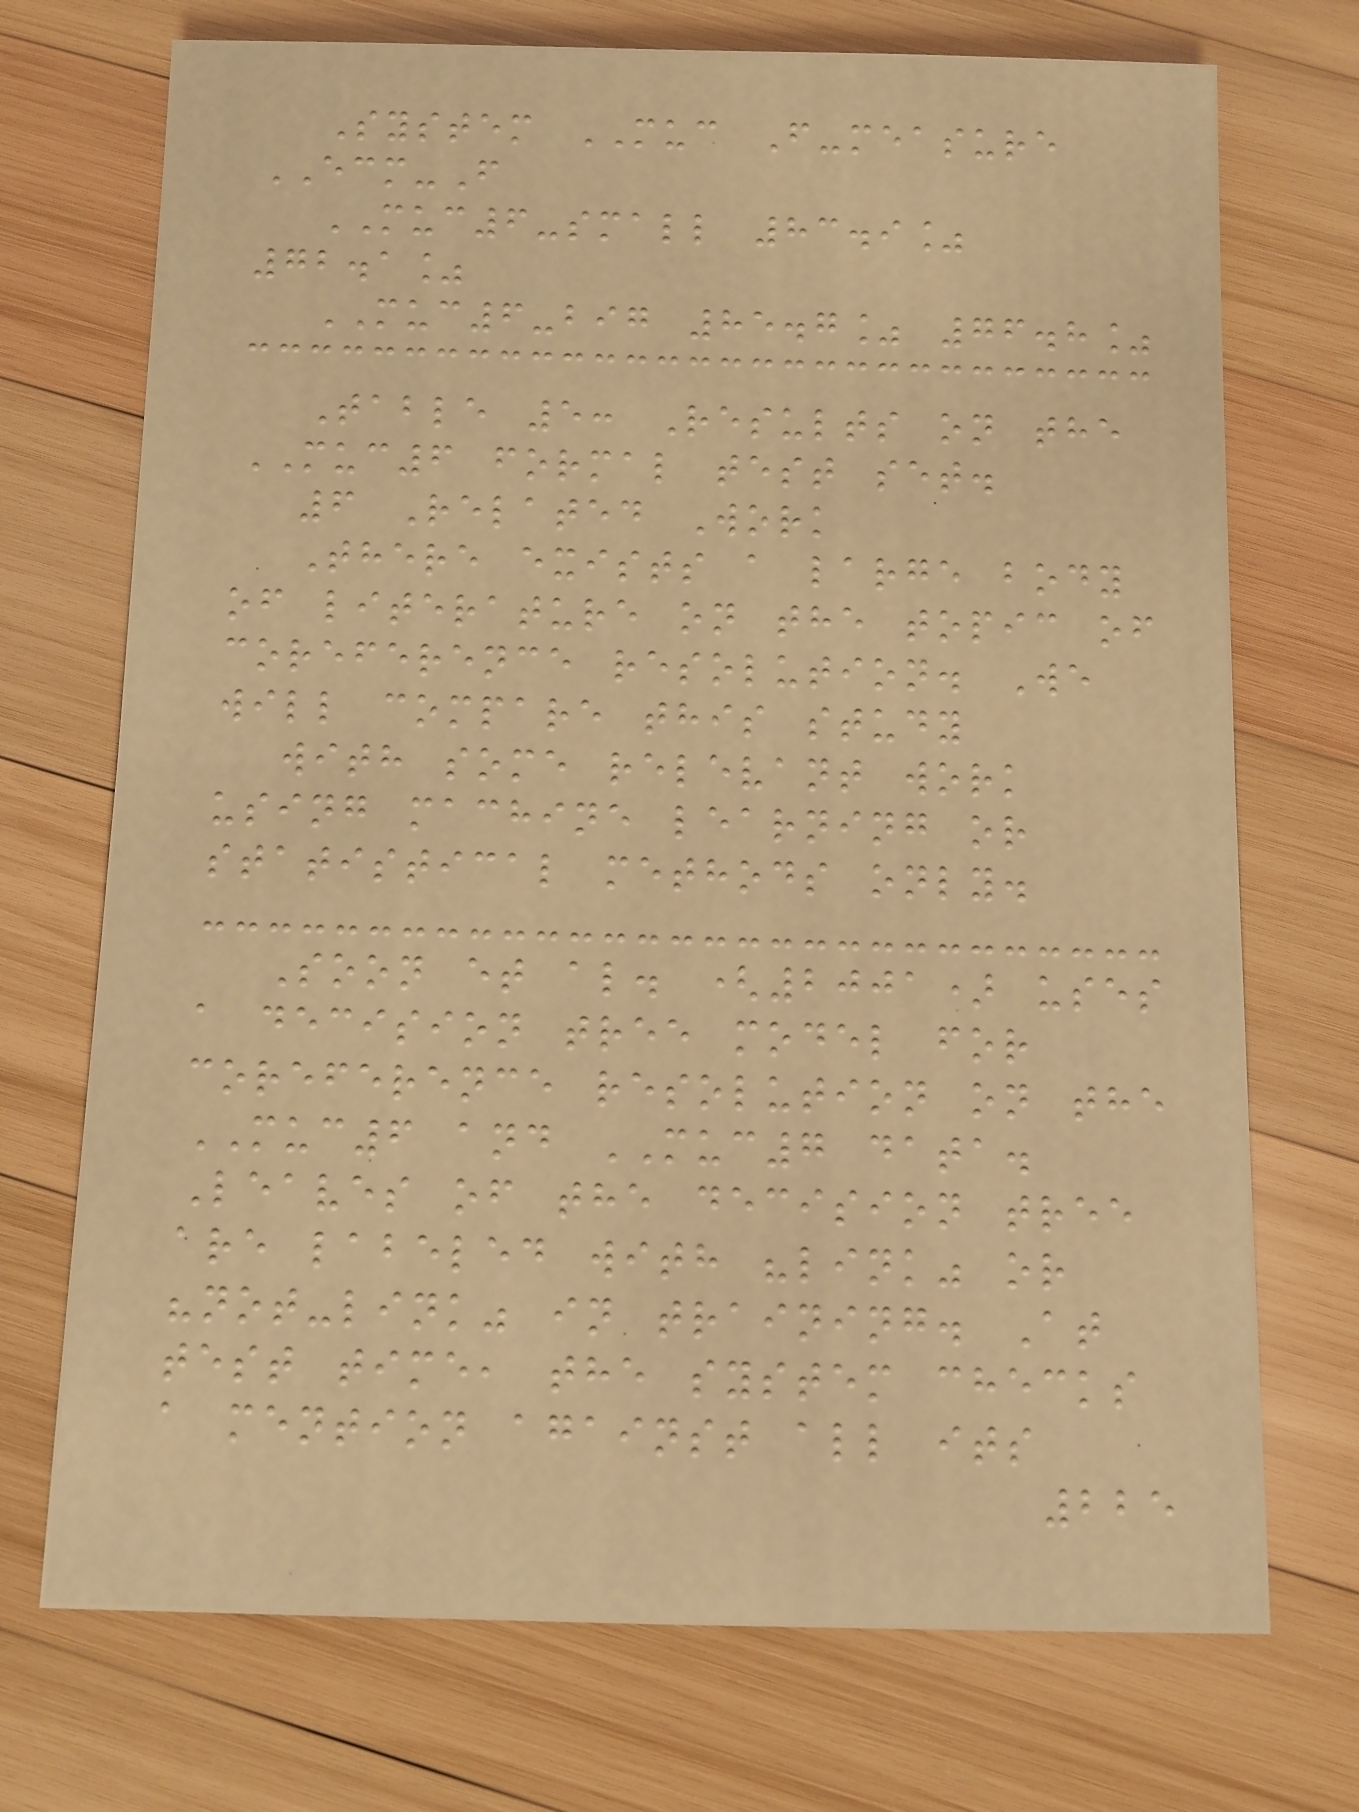System MUC F-measure
ECM-F
MUC6-small 83.9%
72.1%
MUC6-big 85.7% 76.8%
Table 5: Results on the
MUC6 formal test set.
6 Related Work
There exists a large body
of literature on the topic of
coreference resolution. We
will compare this study
with some relevant work
using machine learning or
statistical methods only.
Soon et al. (2001) uses
a decision tree model for
coreference resolution on the
MUC6 and MUC7 data.
Leaves of the decision tree
are labeled with "link" or
"not-link" in training. At
test time, the system checks
a mention against all its
225
